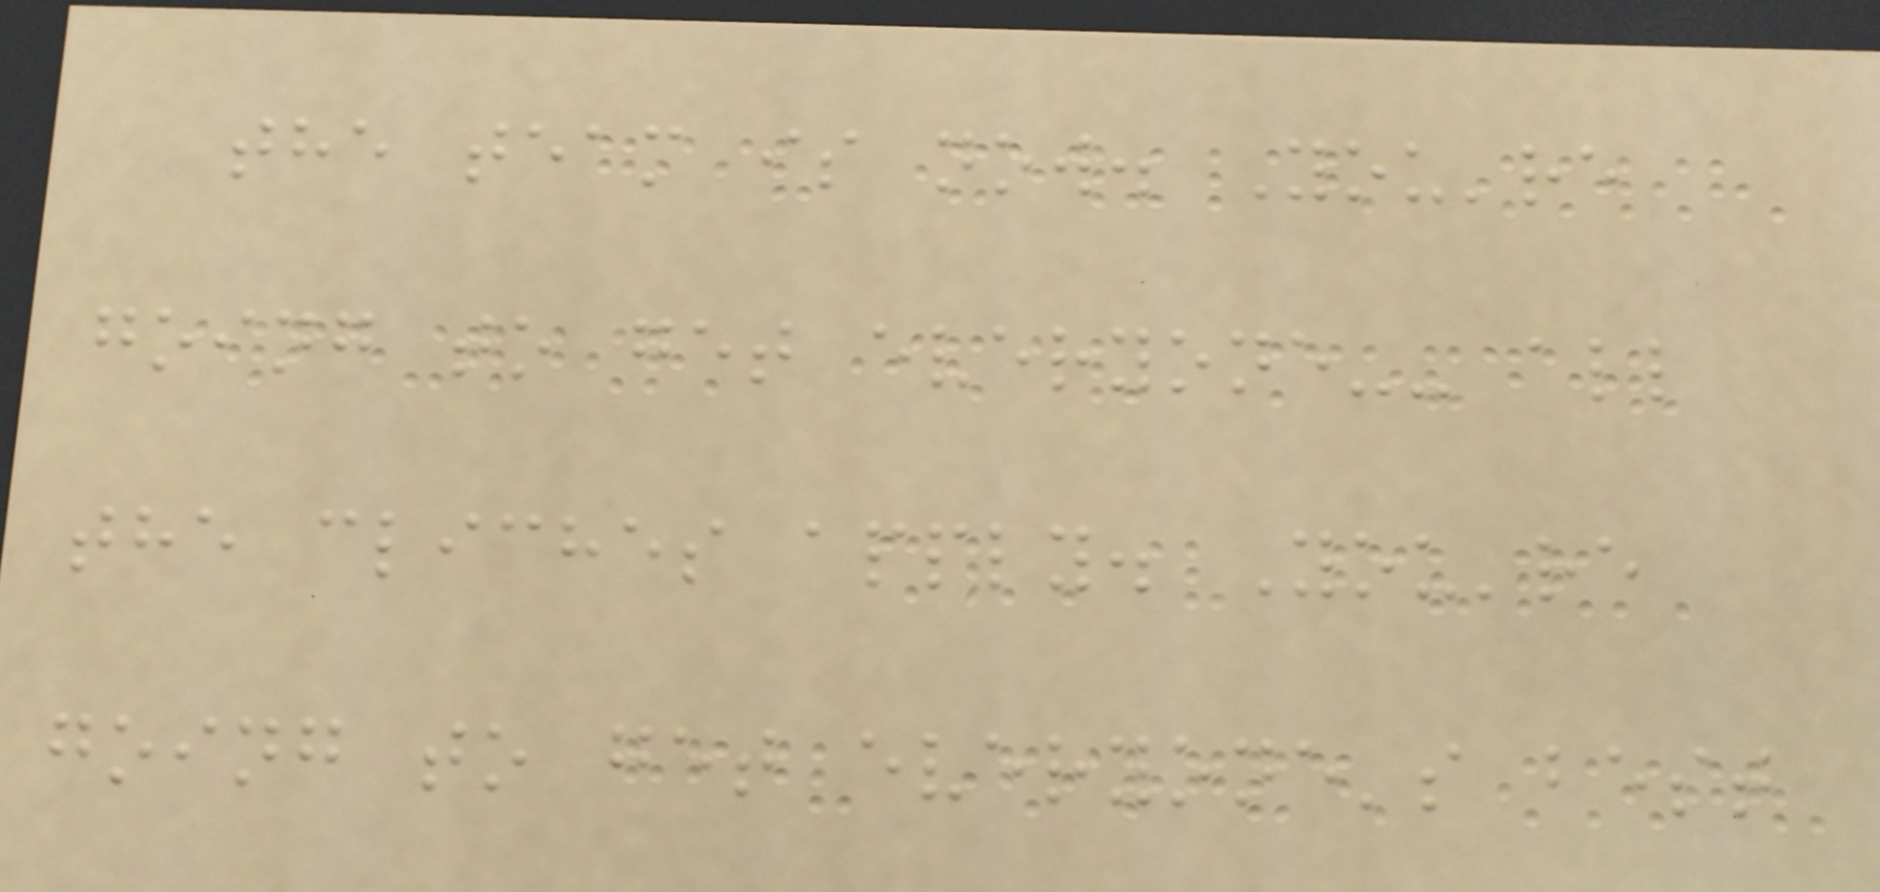the team is now. You're
going to get everyone-- all
the cliches apply. You're
going to get everyone's best
